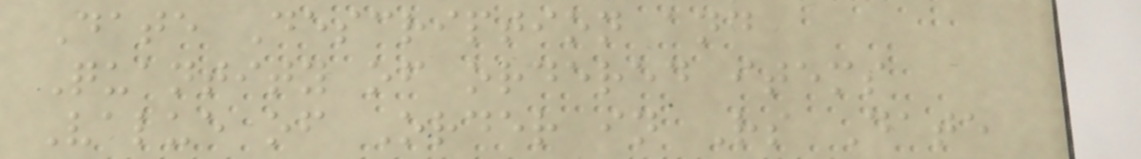Date Description and
Quantity of ordered items
Value of Order in Rs Date
